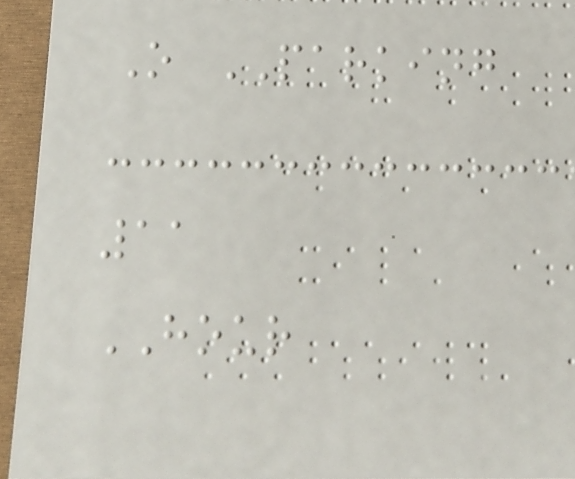O PARKING
11
HOUR
